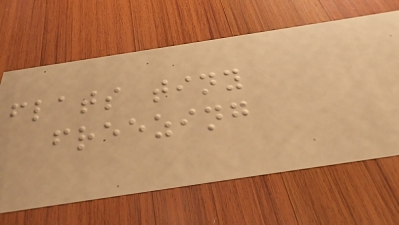flats tiny
freezing
